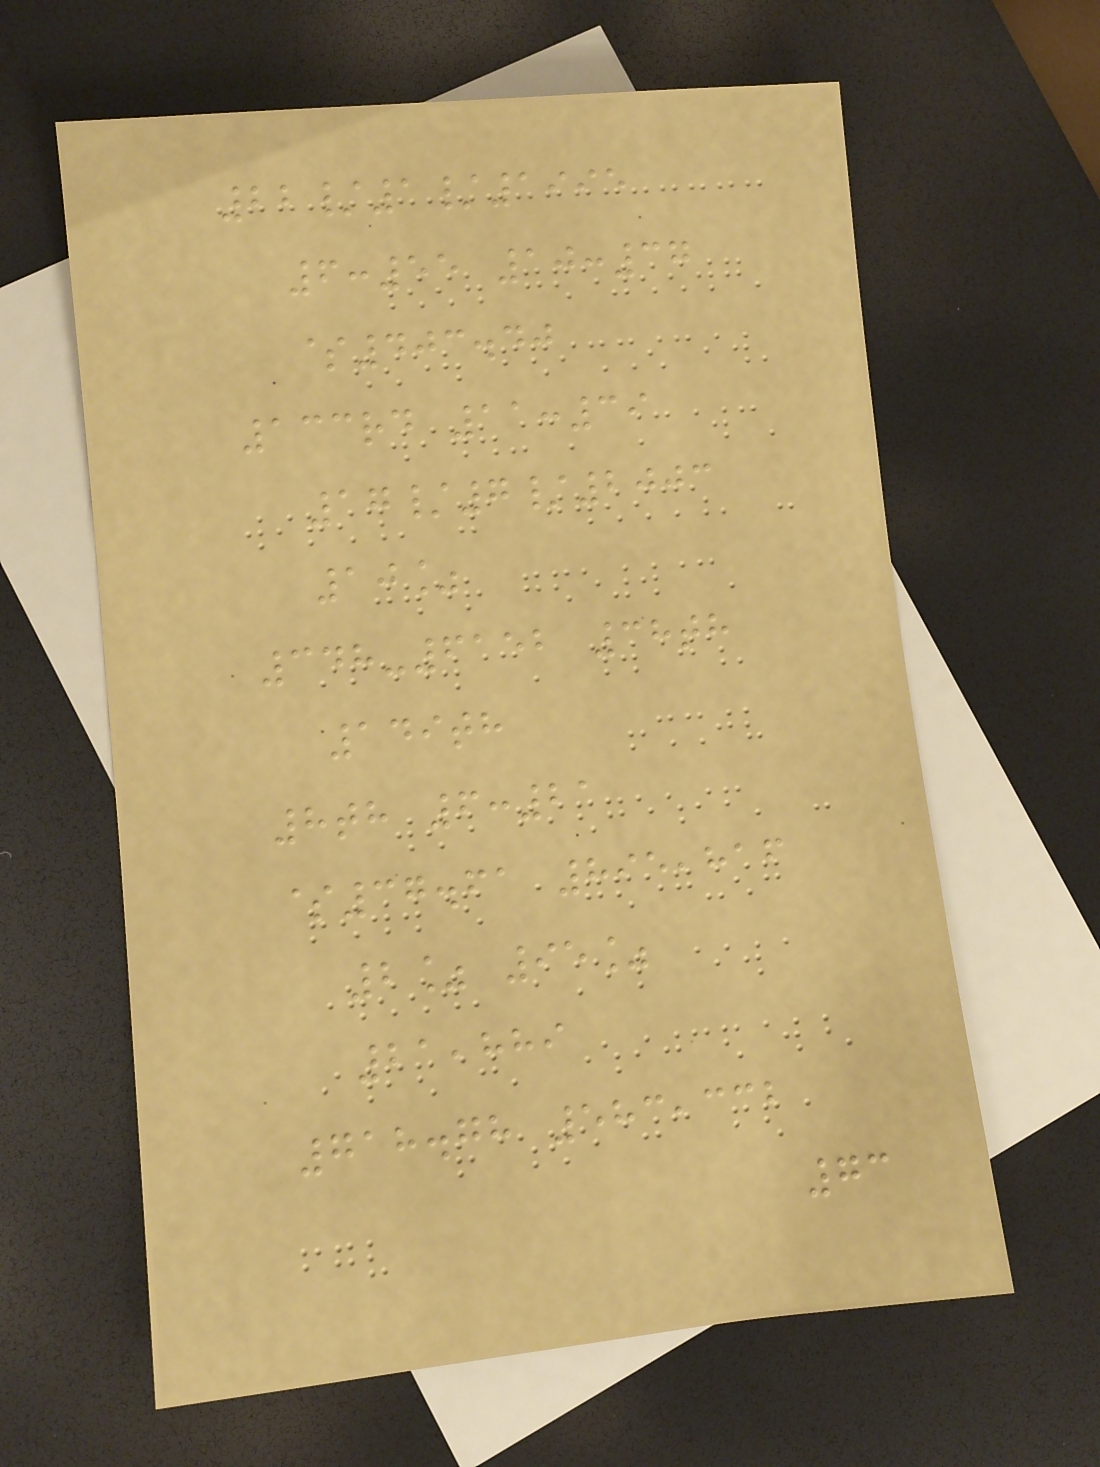22/1/1995
6:55 10:37
$403.40
133rd 11:39
17/7/2003
10%
348-6152 38th
149th
8th 6:21
$37.61 895,816
2% 95%
21,889
718.78 583,332
73
